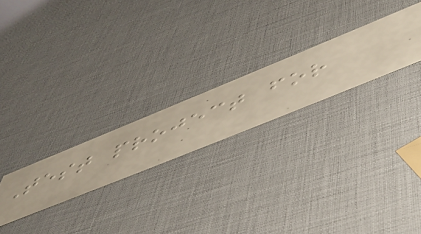Test project for
